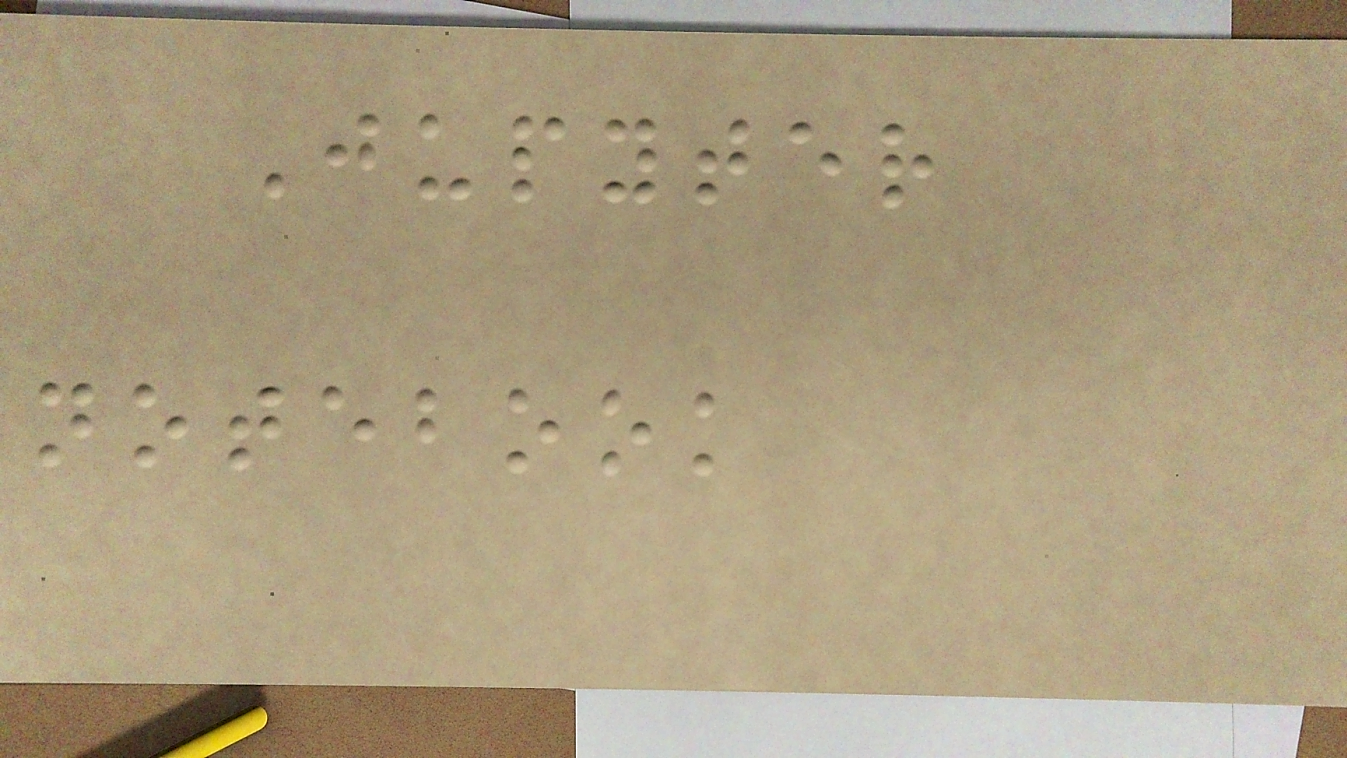Jupyter
notebook
